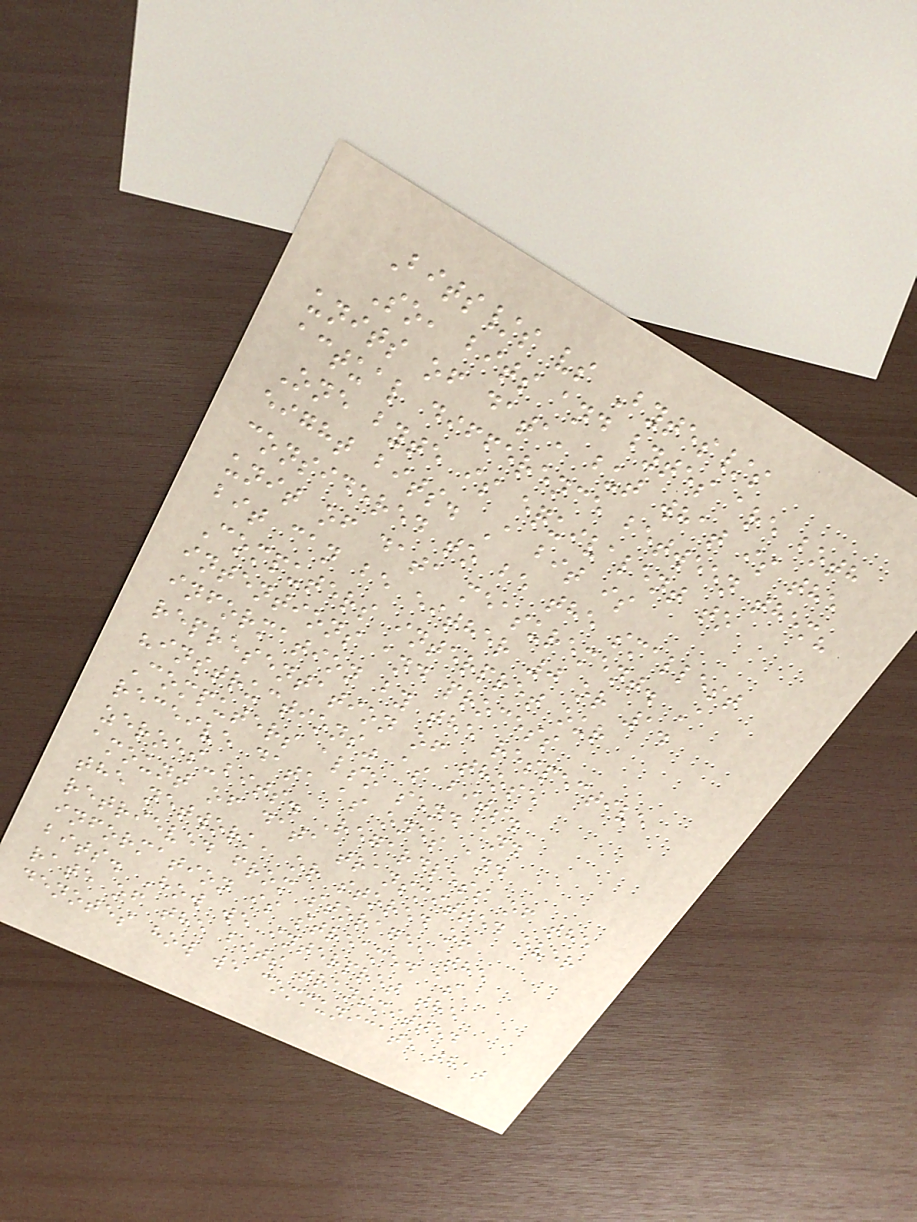Bits/s vs Bytes/s
So, bits and bytes are both
units of data, but what is the
actual difference between them?
One byte is equivalent to
eight bits. A bit is
considered to be the smallest
unit of data measurement. A
bit can be either 0 or 1.
Computers interpret our
intentions and process
information by the respective
representation of those
"instructions" as bits.
Computers also send and
receive data as ones and
zeroes-bits. Regardless of the
amount of data transmitted over
the network, or stored or
retrieved from storage, the
information is streamed as
bits. How we interpret the
rate of the bits transmitted
denotes how we communicate that
